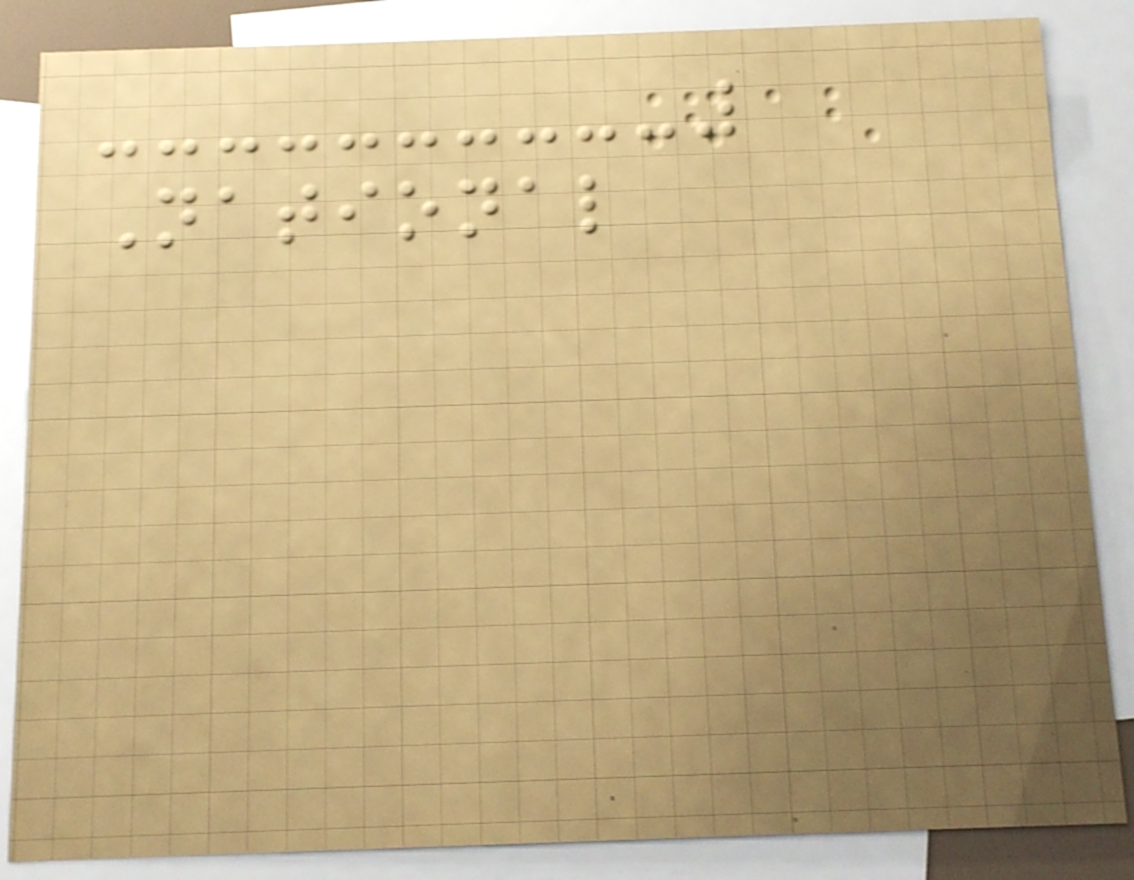National
